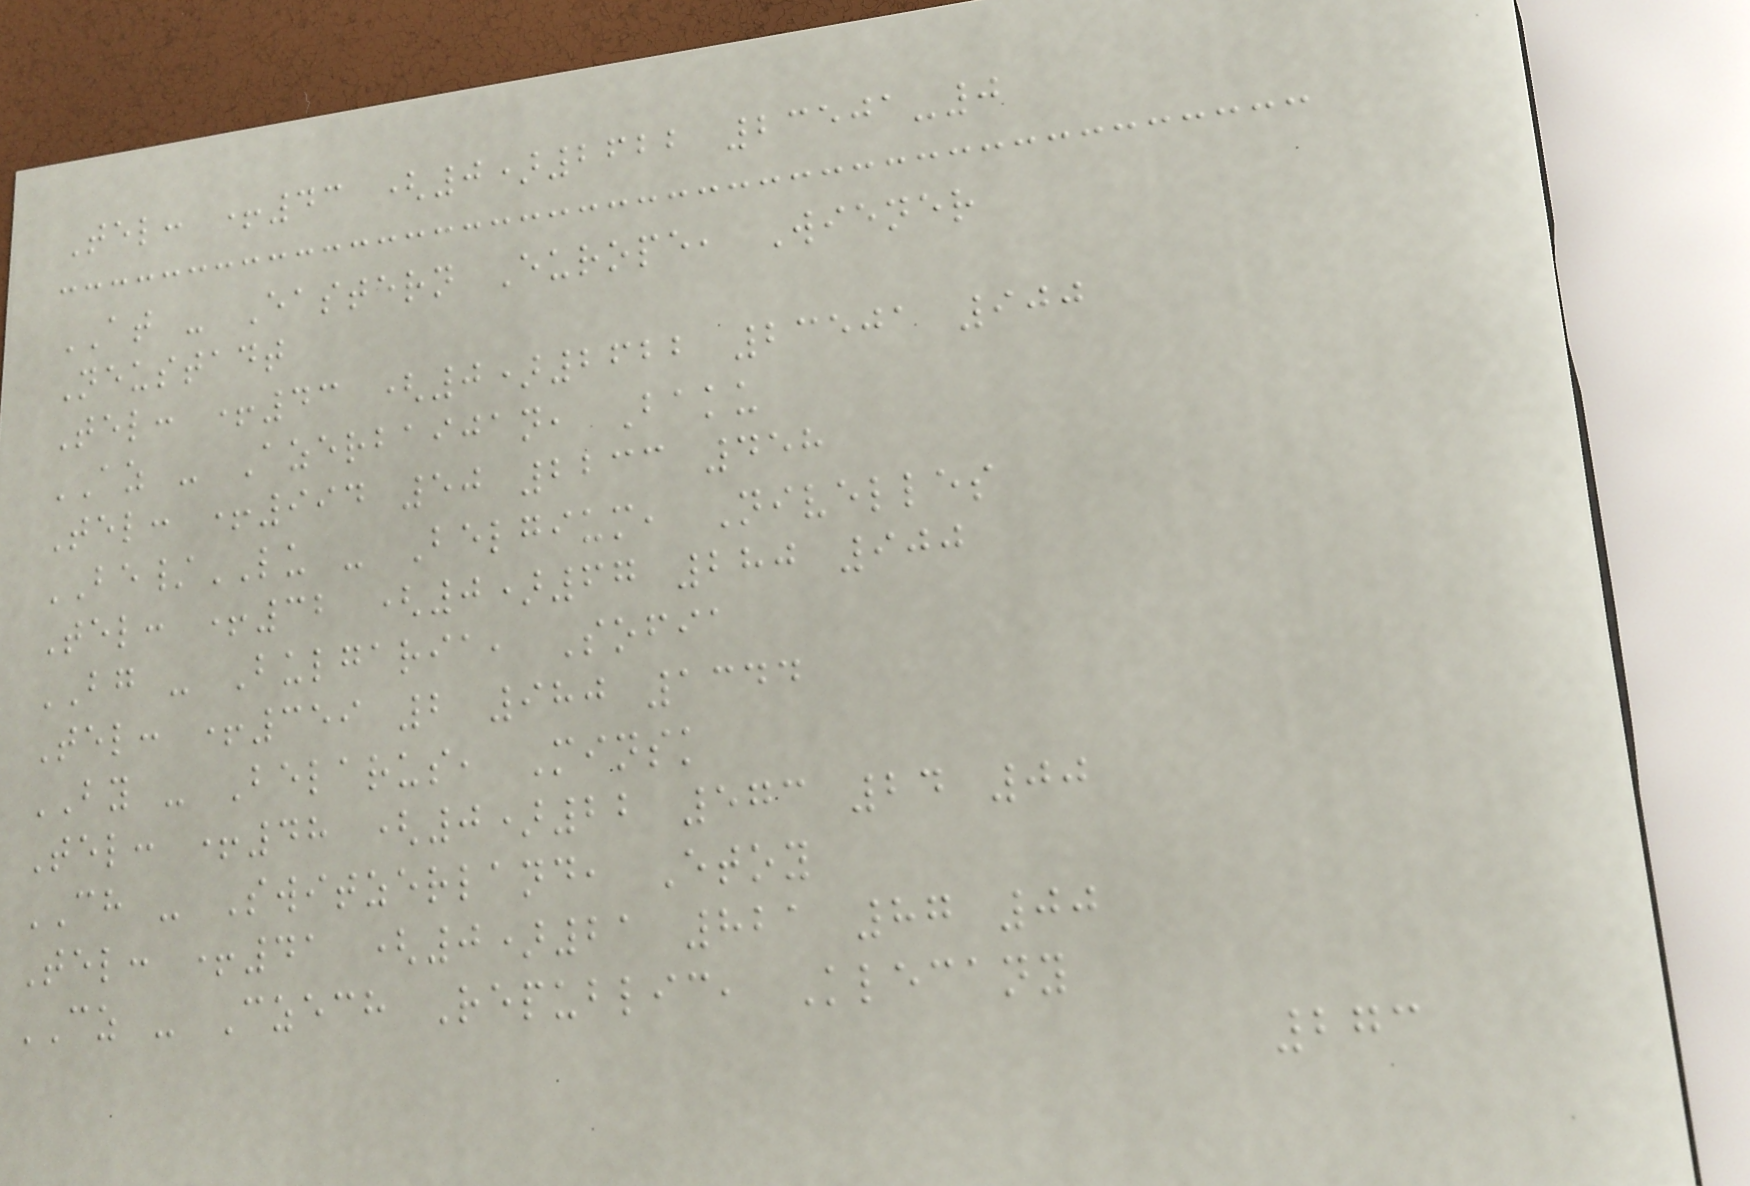Tel: +43 (0)2622 23501-0
AT - Eastern Europe, Wiener
Neustadt
Tel: +43 (0)2622 23501 900
AZ - Azerbaijan, Baku
Tel: +994 50 2233 458
BE/LU - Belgium, Nivelles
Tel: +32 (0)67 280 900
BG - Bulgaria, Sofia
Tel: +359 2 980 1344
BY - Belarus, Minsk
Tel: +48 (0)22 573 24 00
CH - Switzerland, Etoy
Tel: +41 (0)21 821 87 00
CZ - Czech Republic, Klecany
273
